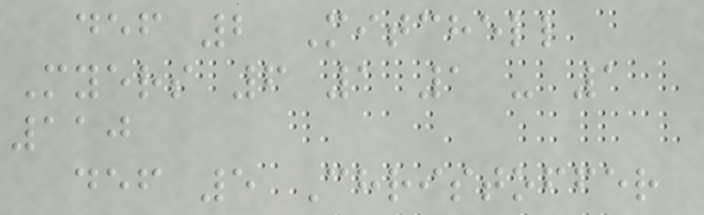def 2 Mitchell
Myers 6 1 1 - 1
110
def 5 Christoffer
